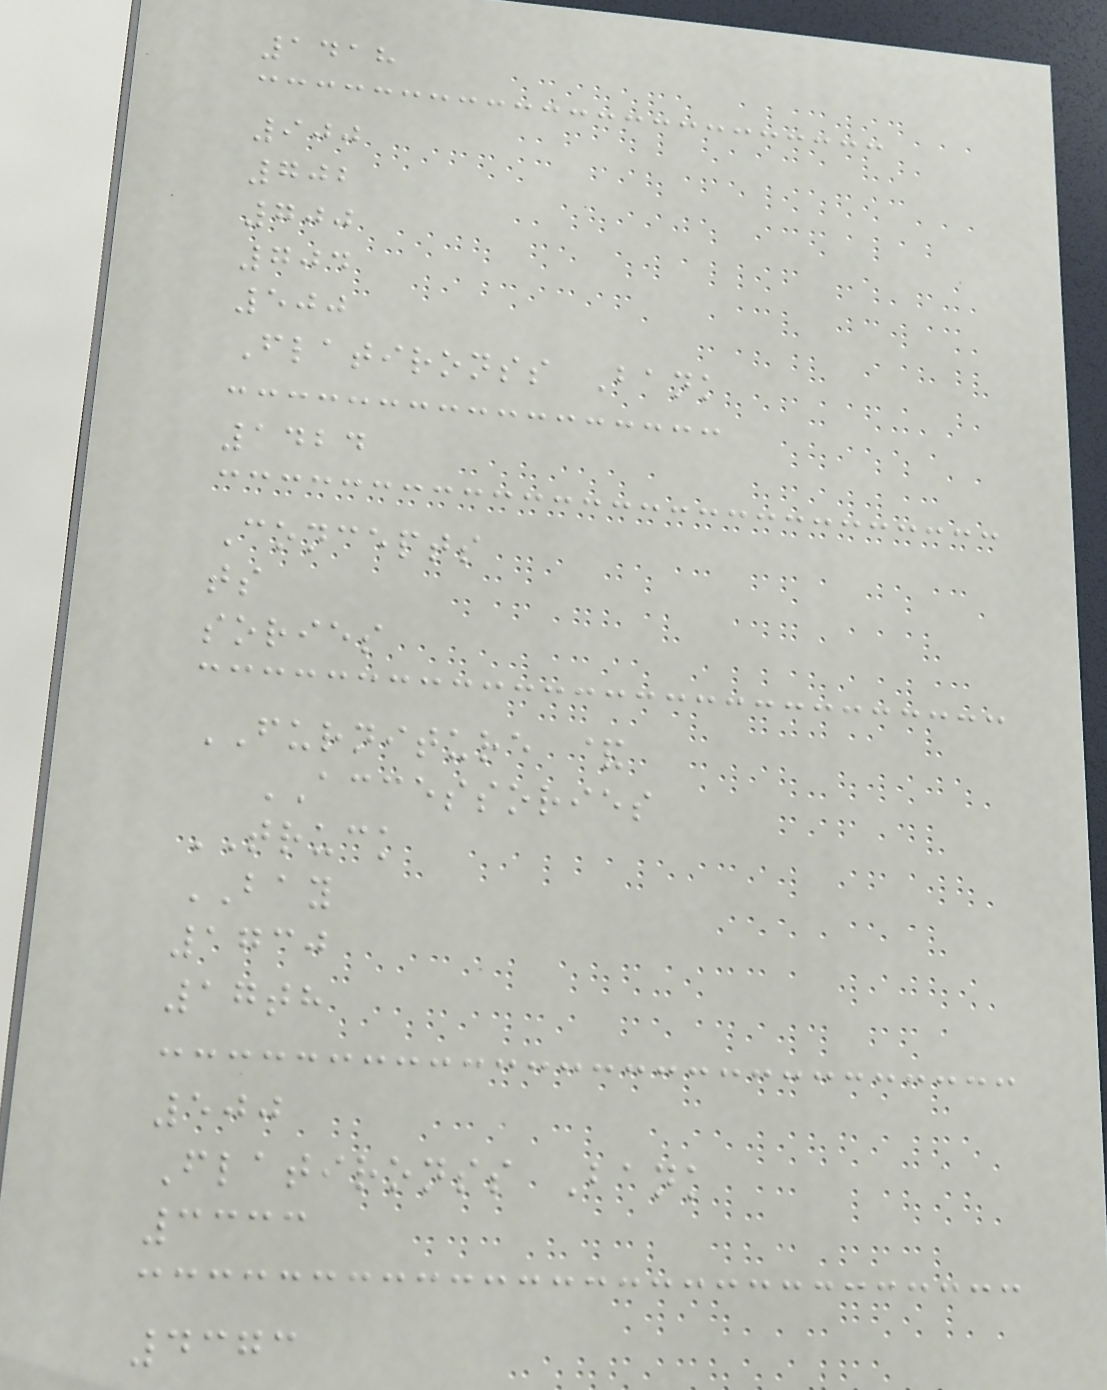1418
900
702
700
704
500
Flatironss Bank
1424
Concepts
ts
sories
FURNITURE &
ACCESSORIES
TRUCK
BAY
1730
17th
500
Flatironss Bank
3333
4373
